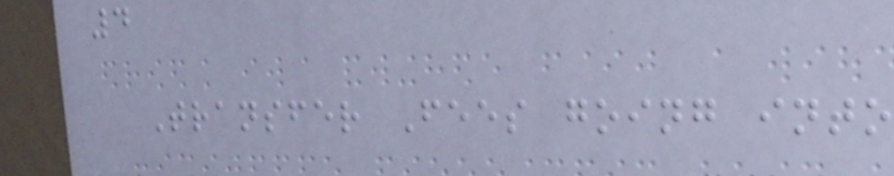4
Transfer Fees going into
